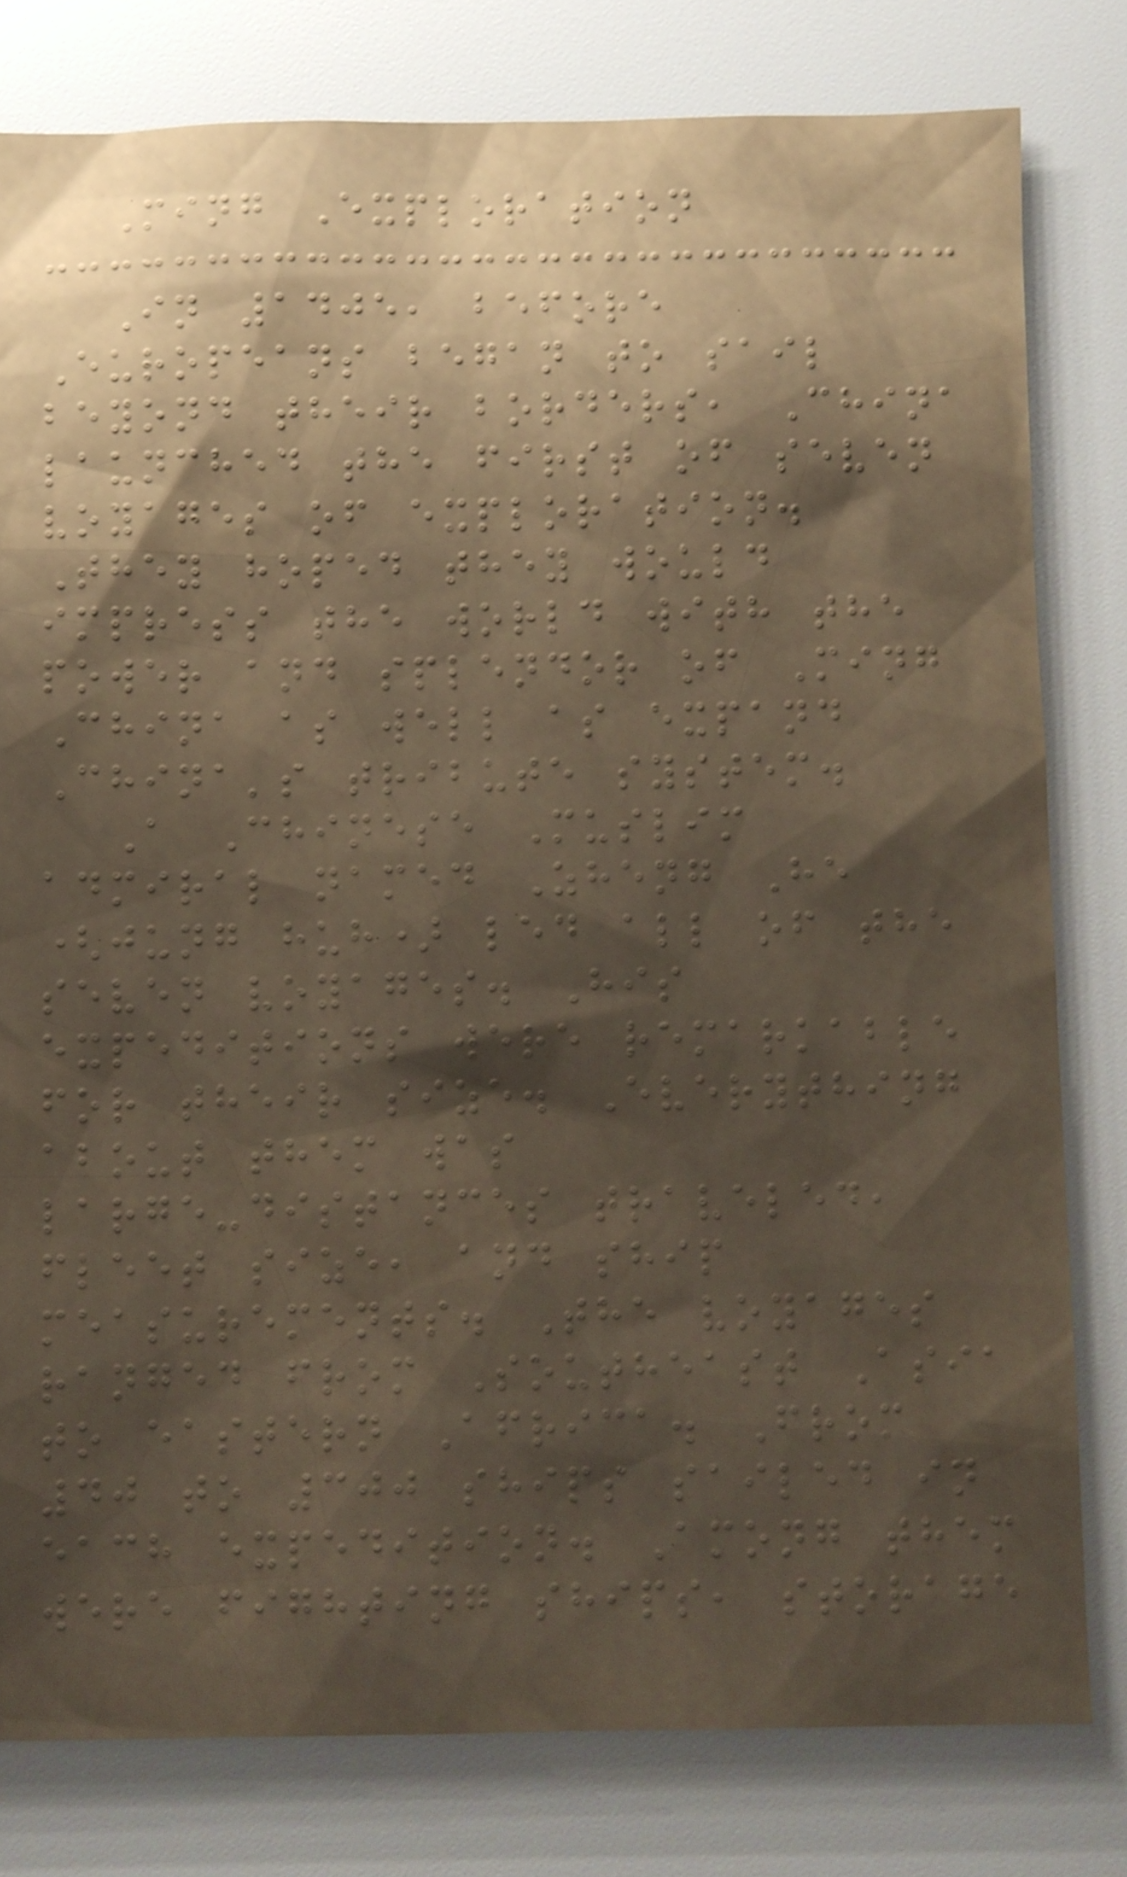Ming Exploration
In 1405, before
Europeans began to sail
beyond their borders, China
launched the first of seven
voyages of exploration.
They hoped they would
impress the world with the
power and splendor of Ming
China as well as expand
China's tribute system.
A Chinese Muslim
admiral named Zheng He
(jung huh) led all of the
seven voyages. His
expeditions were remarkable
for their size. Everything
about them was
large-distances traveled,
fleet size, and ship
measurements. The voyages
ranged from Southeast Asia
to eastern Africa. From
40 to 300 ships sailed in
each expedition. Among them
were fighting ships, storage
